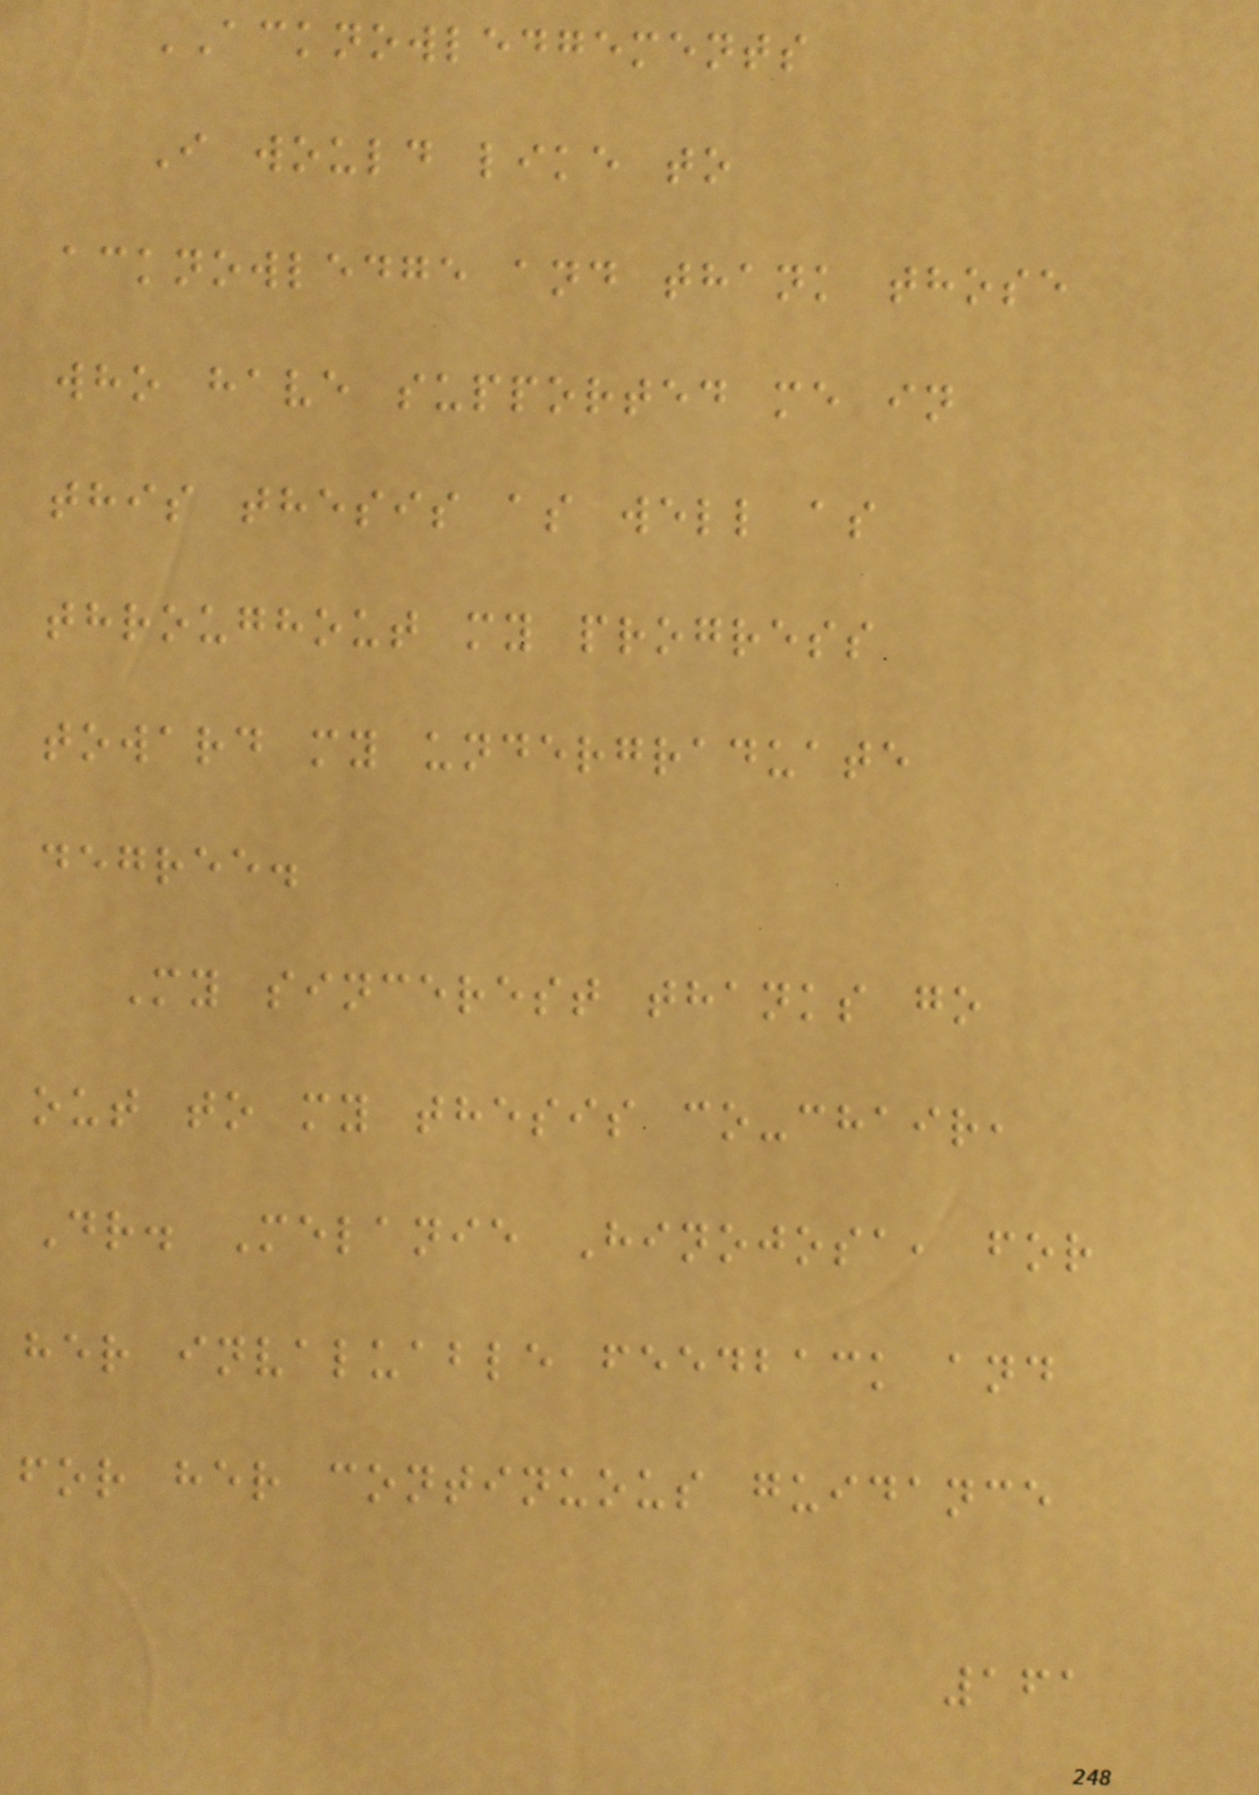ACKNOWLEDGEMENTS
I would like to
acknowledge and thank those
who have supported me in
this thesis as well as
throughout my progress
toward my undergraduate
degree.
My sincerest thanks go
out to my thesis co-chair,
Dr. Melanie Hinojosa, for
her invaluable feedback and
for her continuous guidance
161
